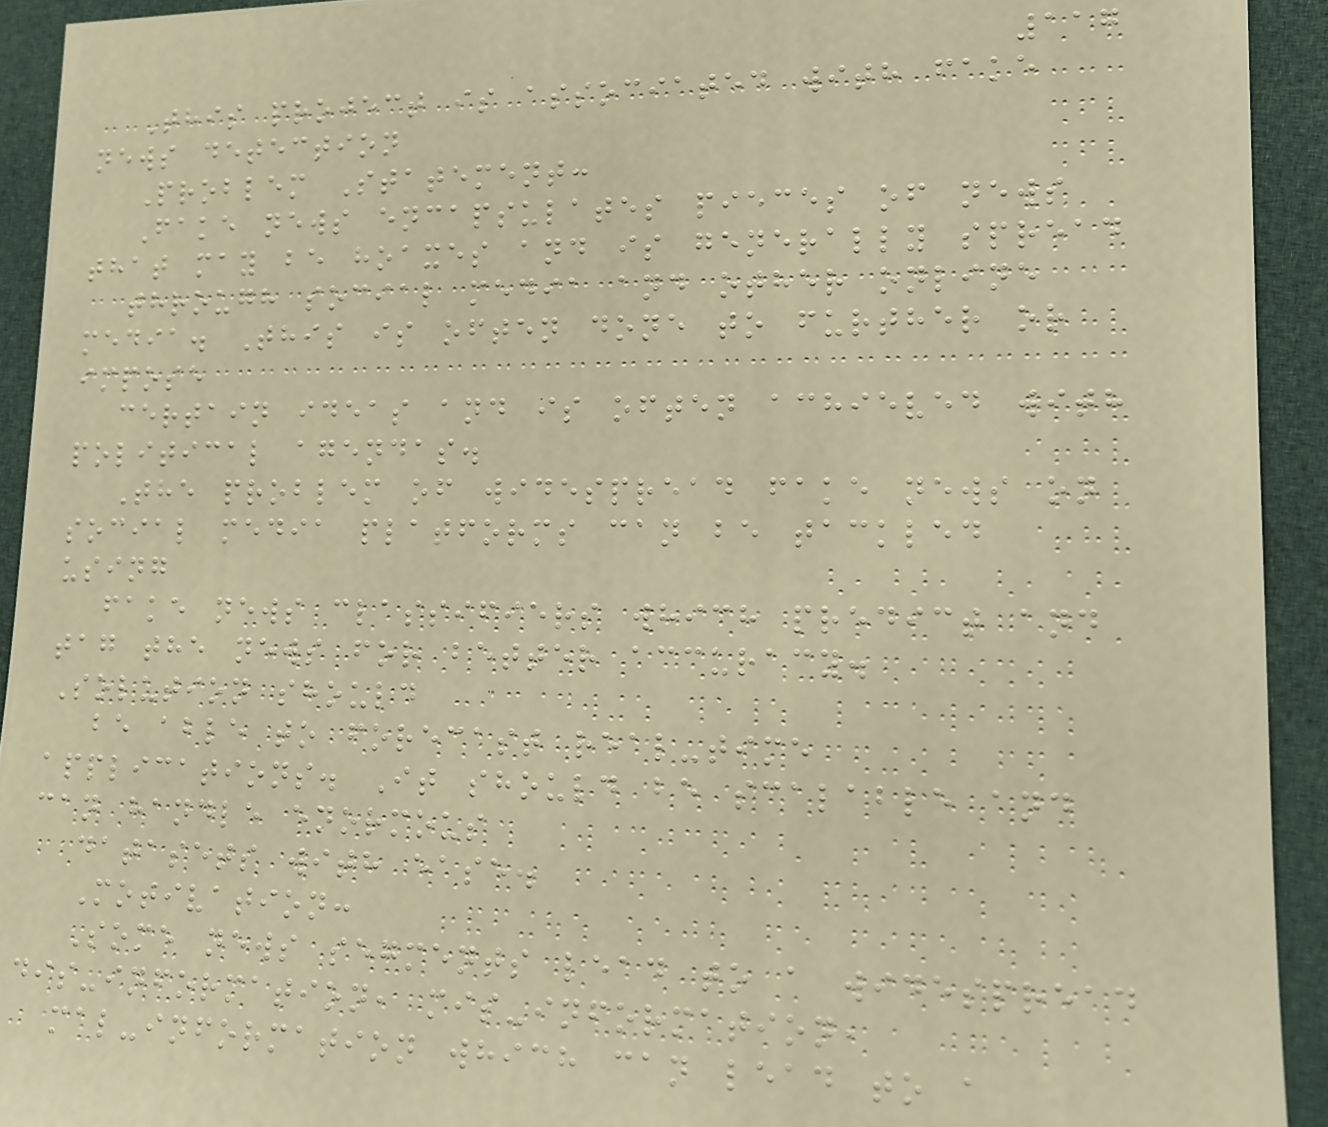117
This project is associated with fake
news detection
Problem Statement:
Fake news encapsulates pieces of news
that may be hoaxes and is generally spread
through social media and other online
media. This is often done to further or
impose
certain ideas and is often achieved with
political agendas.
The problem of widespread fake news on
social media platforms can be tackled
using
fake news classifiers which predict and
tag the news for better accuracy.
Solution should
be able to forecast real-time
applications. It should be scalable and
can handle enormous
datasets with ease.
Motivation:
Some news segments lead to a widespread
dis-information, mis-information,
mal-information which can lead to a
